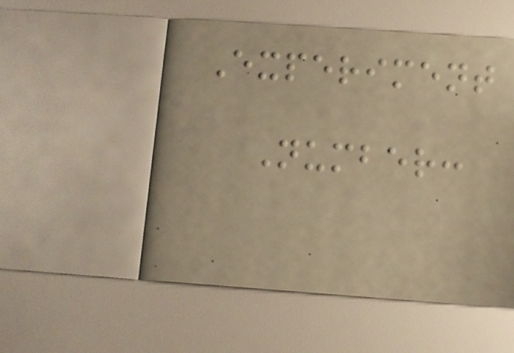Experiment
Number:
